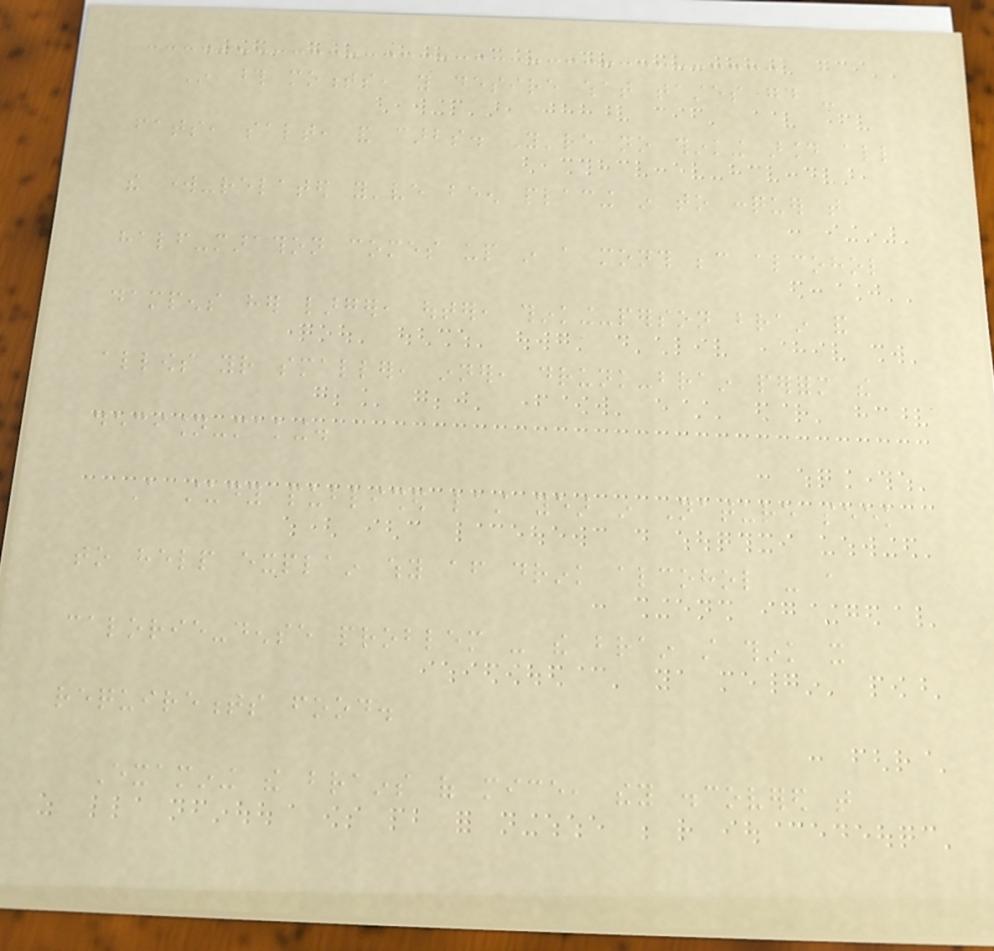In those moments, you desire what tastes good -
fats, salt, and carbs. You're no thinking around all
the work-related you've been placing in to conquer that
half-marathon comes up in a month because alcohol
dampens her larger, outer, thinking-person brain and
allows your smaller, inner, drunk-brain perform the
decision-making.
A study published last year in Nature seek
to help explain why after drink alcohol - a
calorie-dense problem - the brain still think it
requirements food.
Examining the brains of mice, they discovered that
